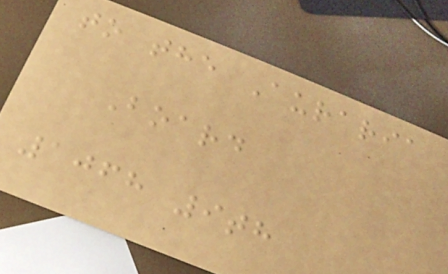to the Auraria
Board
1068 9th
